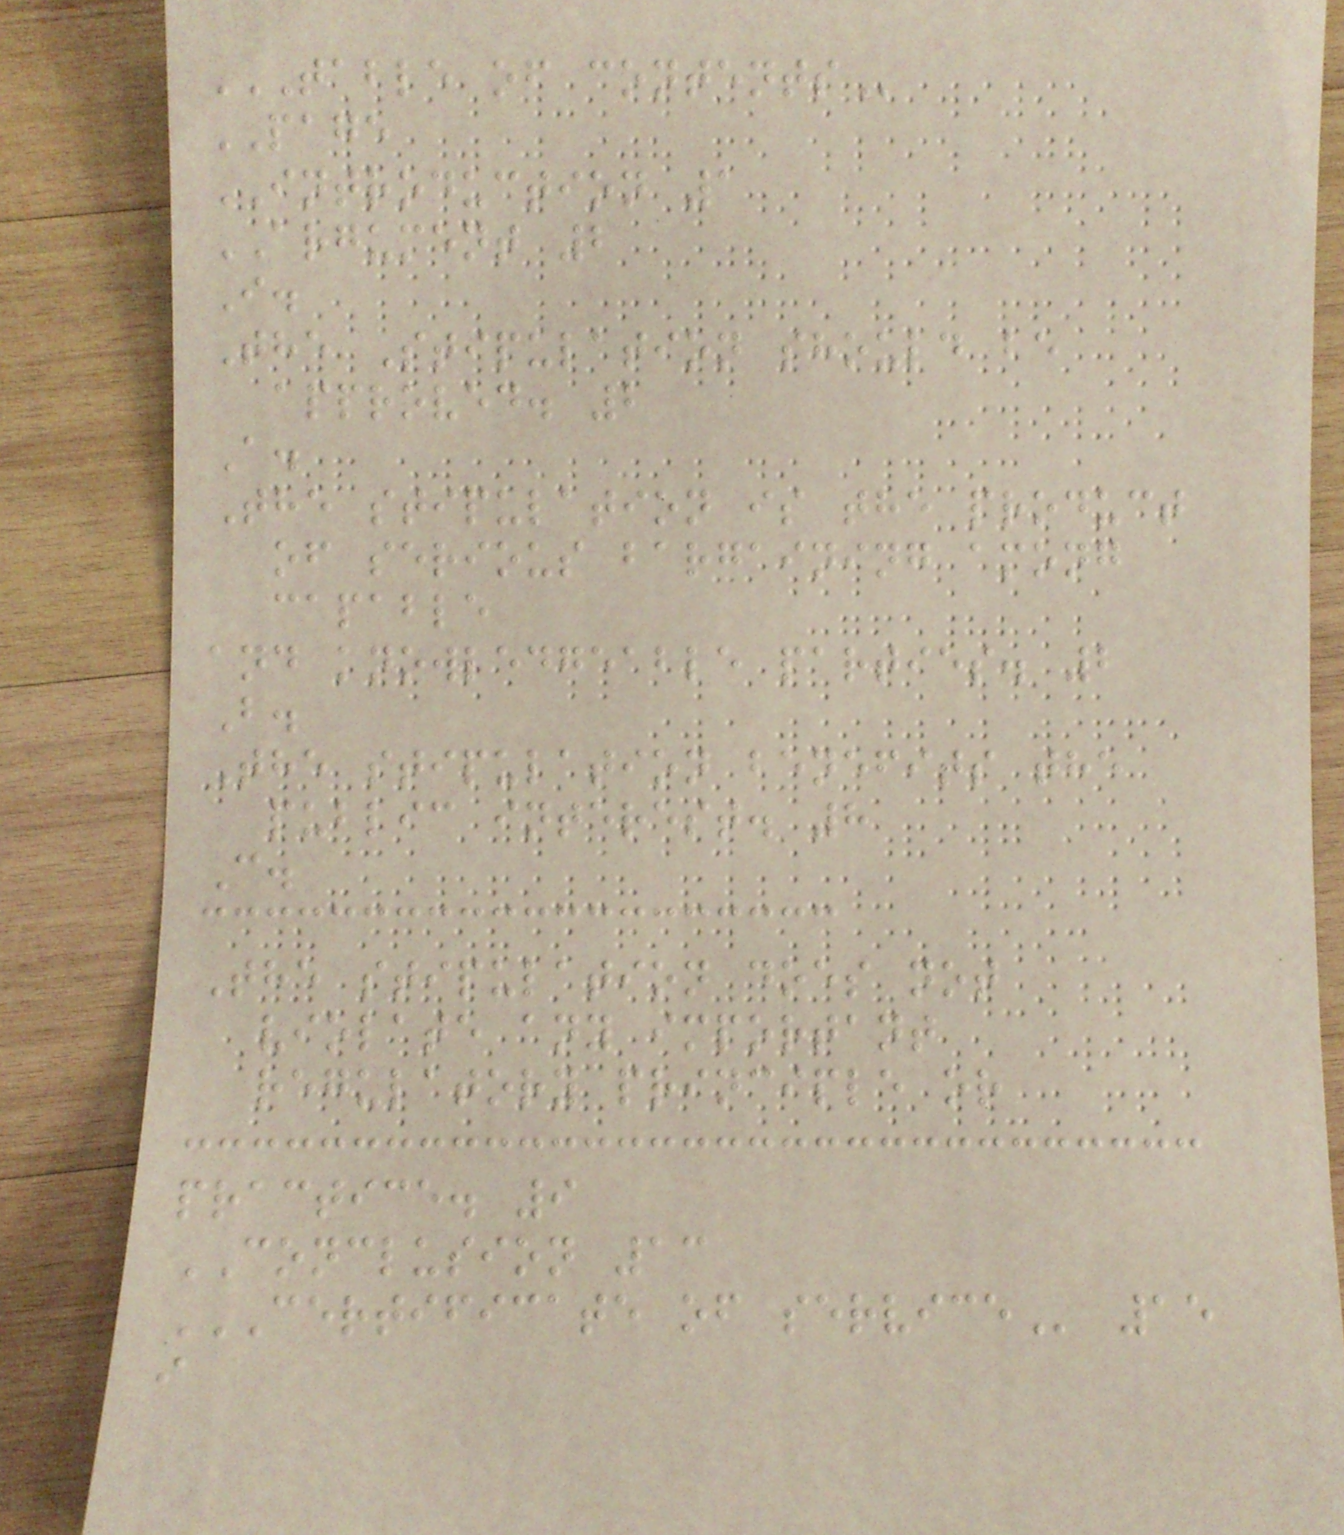TABLE OF CONTENTS
PAGE
INTRODUCTION 1
ARGUMENT 2
I.
The Stipulation should be
approved. 2
A.
The stipulation is the product
of serious bargaining among
capable
and knowledgeable parties. 2
B.
The stipulation benefits the
public interest. 8
C.
The stipulation does not
violate any important
regulatory principle or
practice. 9
CONCLUSION 13
CERTIFICATE OF SERVICE 15
i
